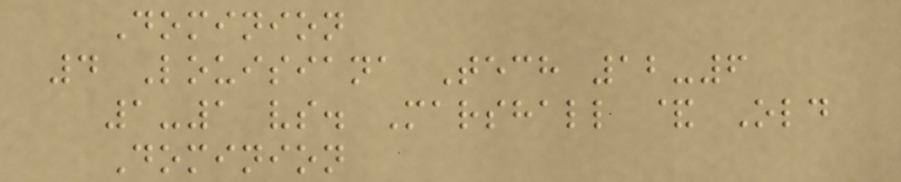Dominion
4 Louisiana Tech 12-6
1-1 vs. Marshall & Old
Dominion
